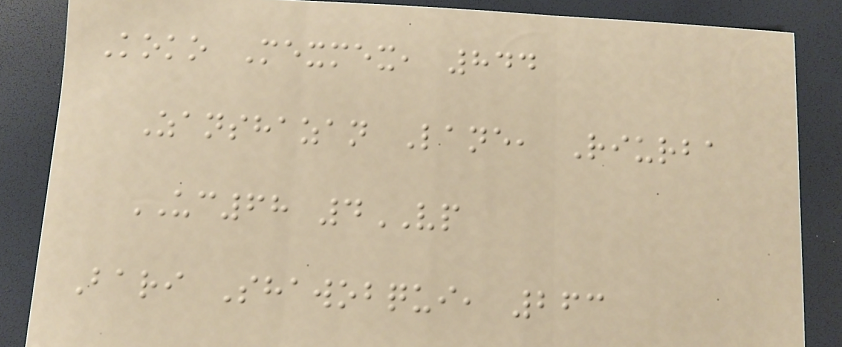Koko Mexmex, 844
Zanshazan Lane, Riurba
UC68 4VP
Bari Shawobqui, 263
